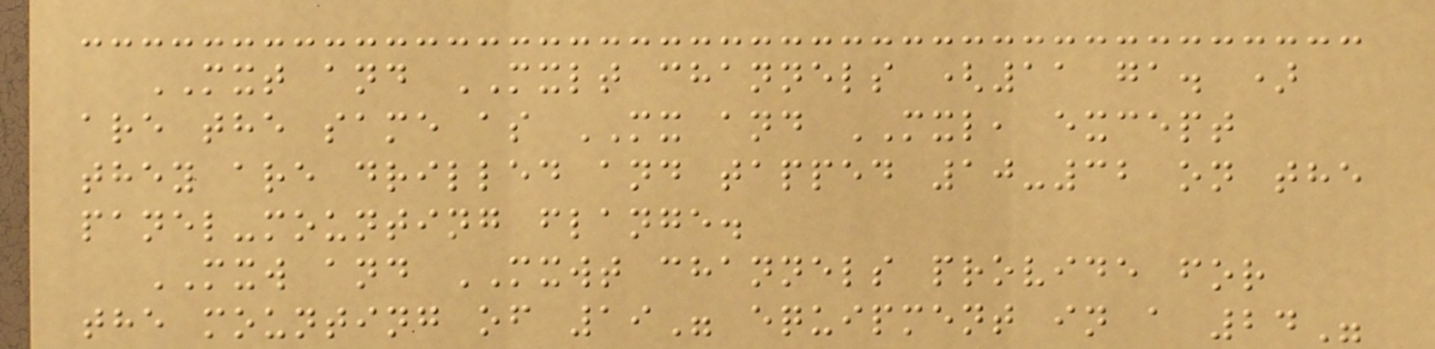MXT and MXLT channels (11 ga. )
are the same as MX and MXL, except
they are drilled and tapped 10-32 on the
panel-mounting flange.
MXW and MXWT channels provide for
the mounting of 19" equipment in a 24"
